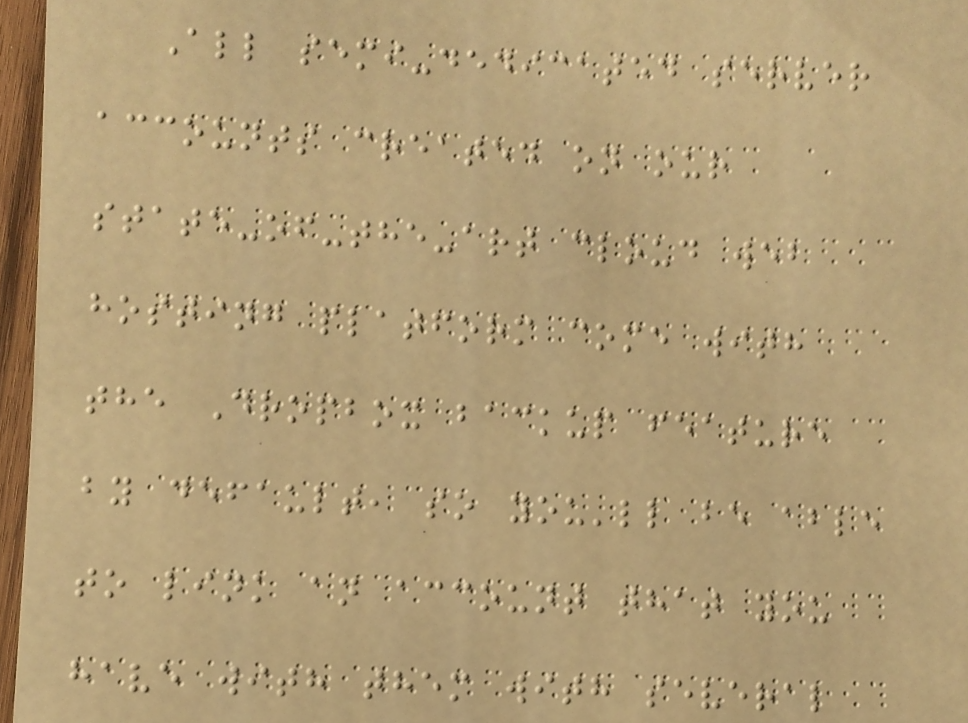All semi-dedicated server
accounts created on our
state-of-the-art cloud web
hosting platform come with
the Dropbox backup feature
by default, so you'll be able
to link an account that you
have with them with several
